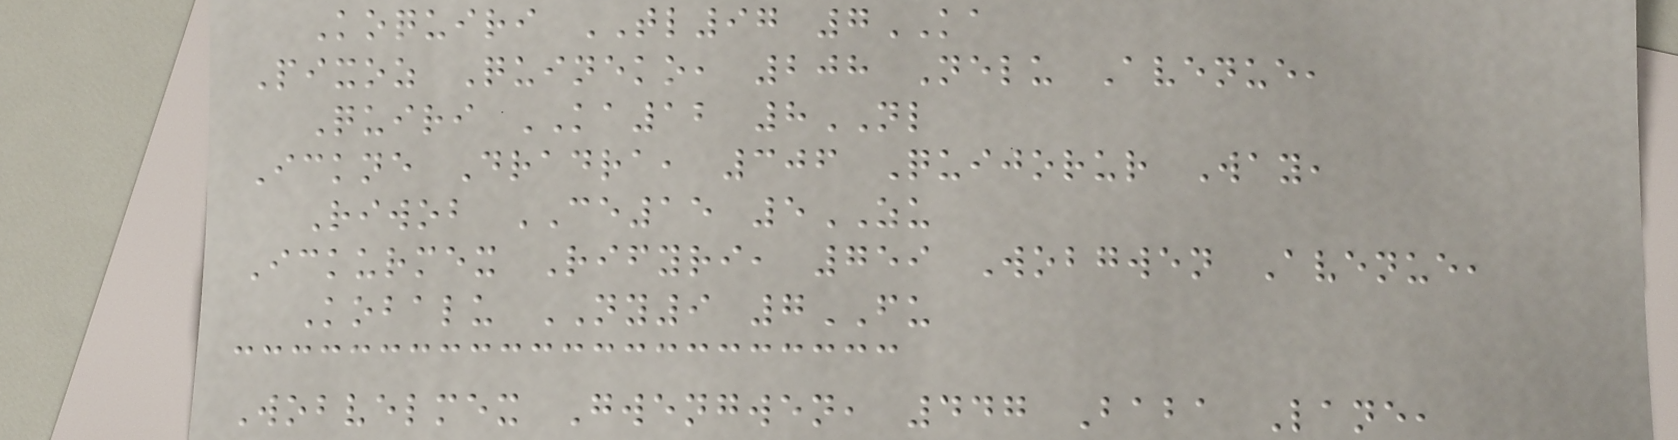Koquiri TL97 7KA
Pixoz Quineko, 208 Nelu Avenue,
Quiri KA12 8NL
Ickne Dradra, 306 Quijorur Way,
Riwob CE15 5ZU
Ickurmex Rifyri, 759 Wobgwen Avenue,
Kobalu NY9 7FU
Wobvelmex Gwengwen, 447 Baba Lane,
